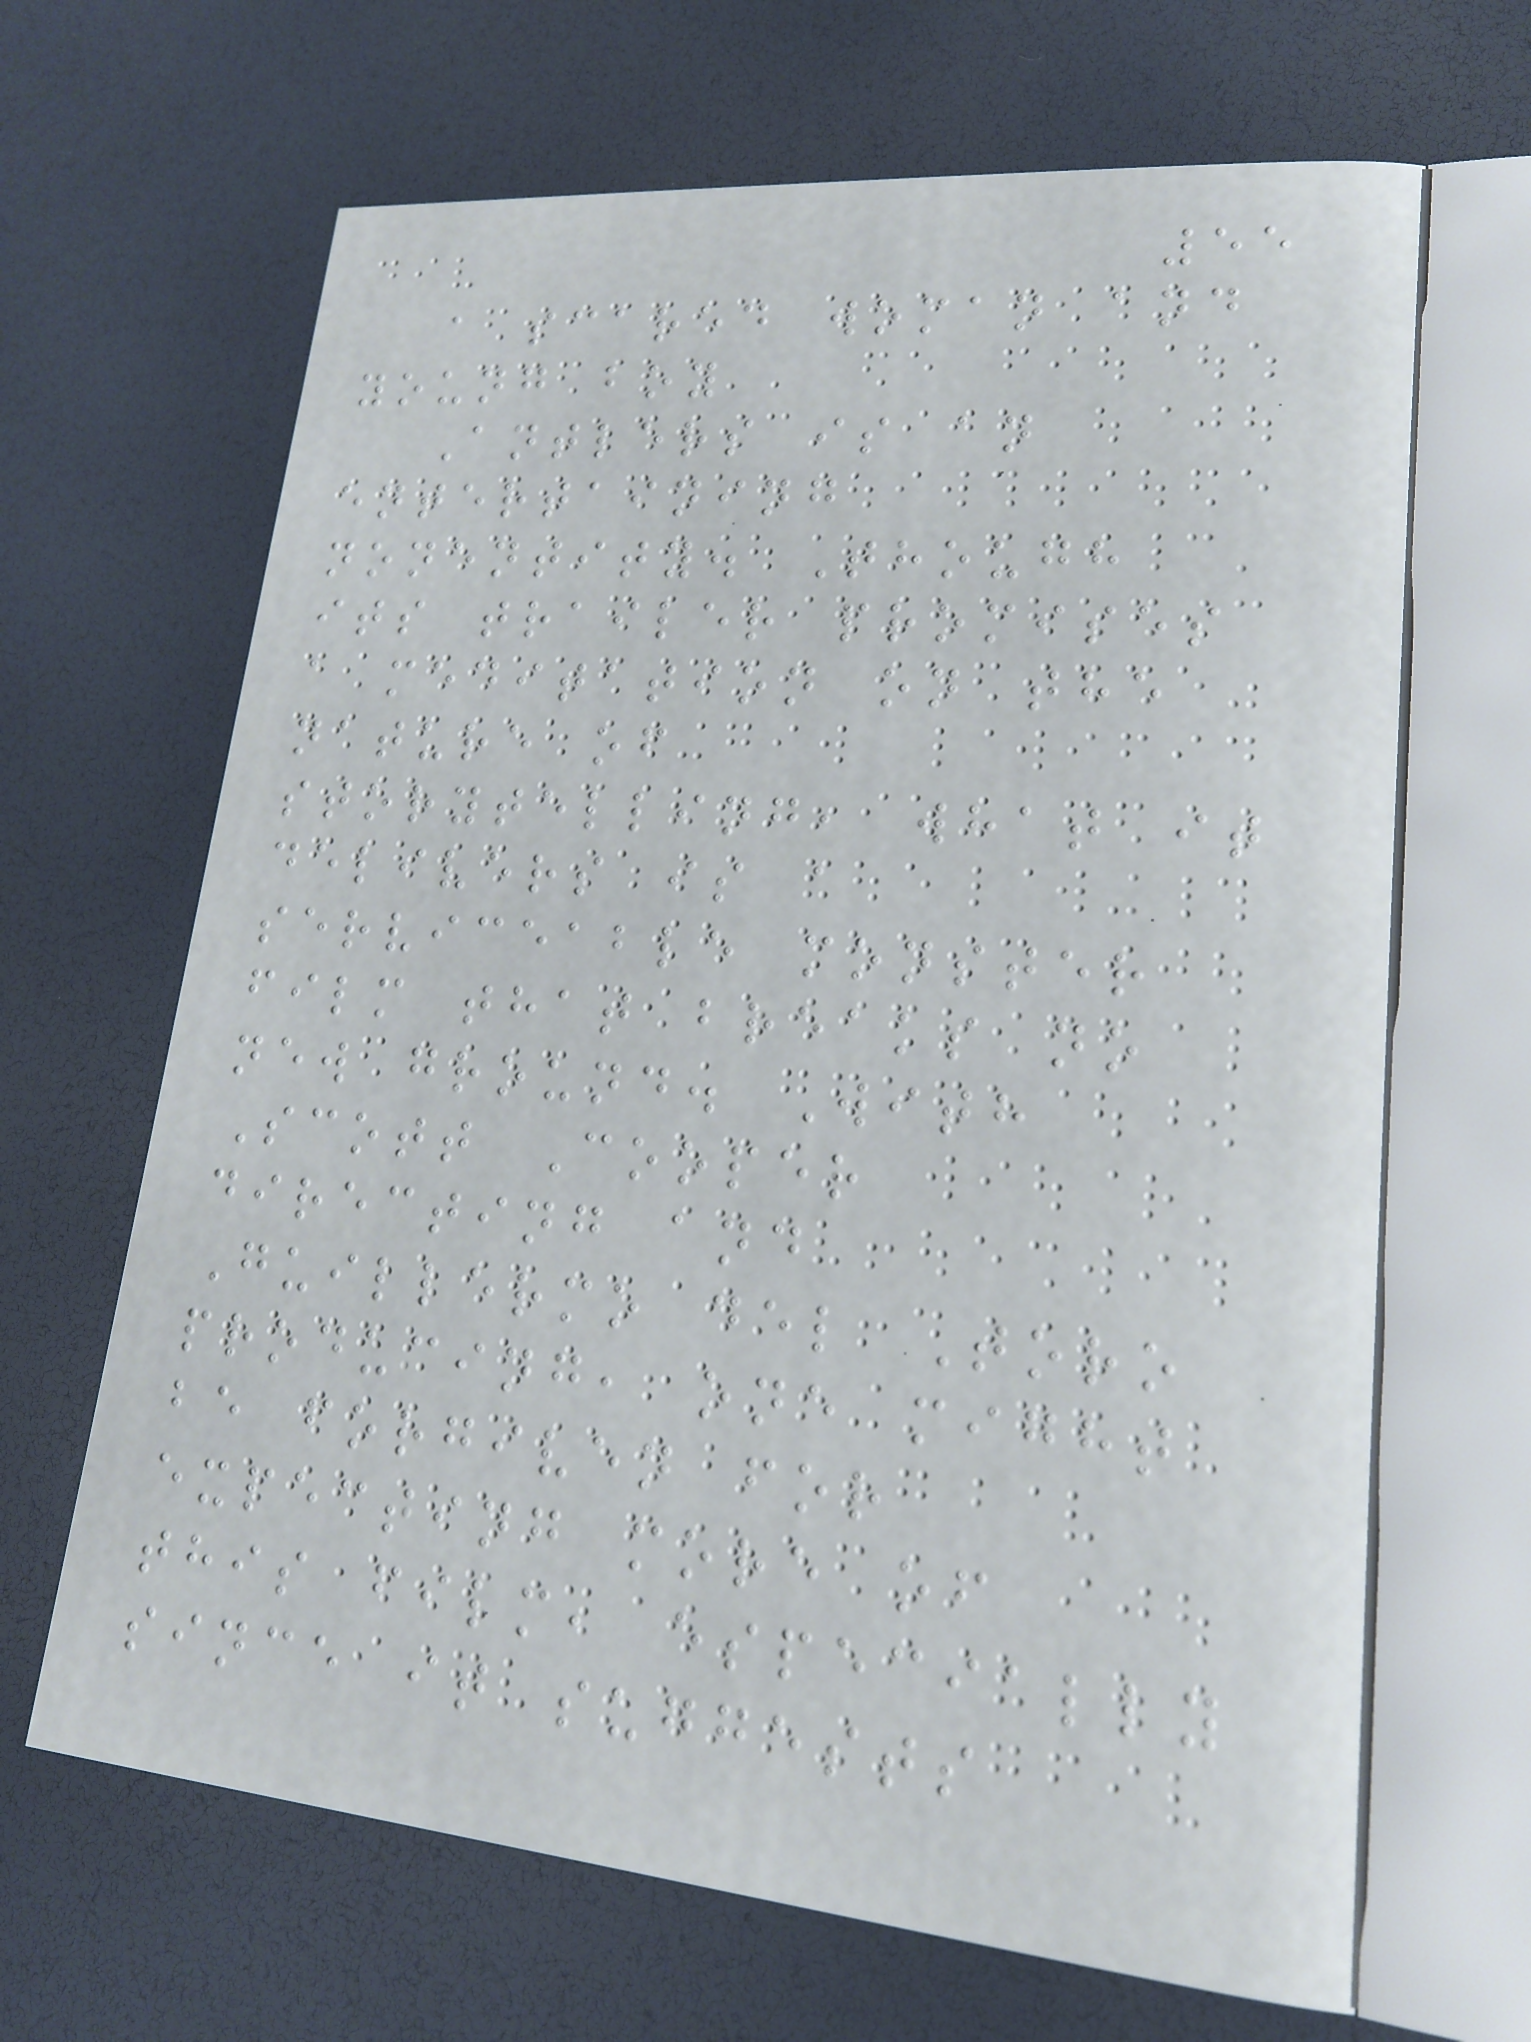55
a scared woman and
young boy
Antlers is an
entertaining
nonentity. Though
its trailer promises
a meditation on the
nature of
storytelling, what it
delivers is a
serviceable monster
film that breaks no
new ground. With
Scott Cooper
directing and
Guillermo del Toro
producing, one might
be forgiven for
expecting more of
this film, especially
since it suggests
